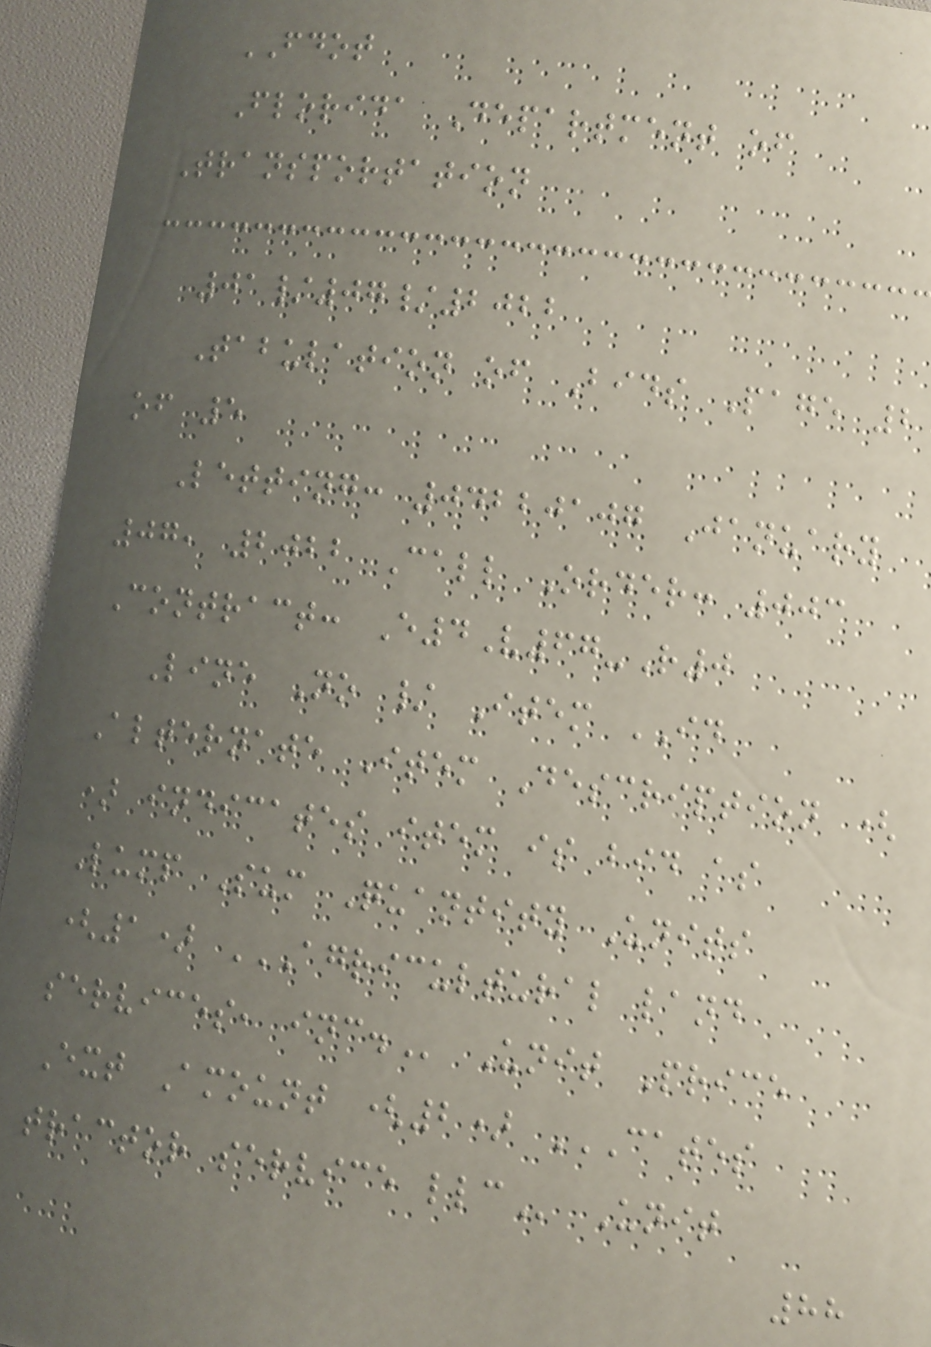FDOT
Florida Department of
Transportation
01/07/2022
Tabulation of Bids Page 2
of 5
Letting: 04220107 January
07, 2022 Call Order: 003
Contract: E4V67-R0
Line No / Item ID
Alternate Item Description (
) indicates item is bid as
Lump Sum Quantity Units
(1) AGRICULTURAL LAND
SERVICES, INC. Unit Price
Ext Amount (2) CATES
TRACTOR SERVICE LLC Unit
88
